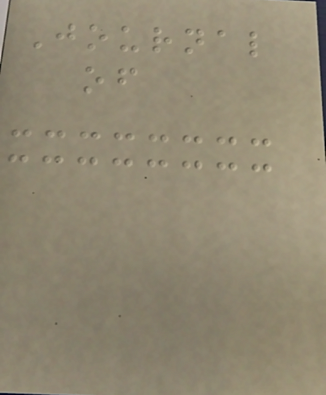Journal
of
